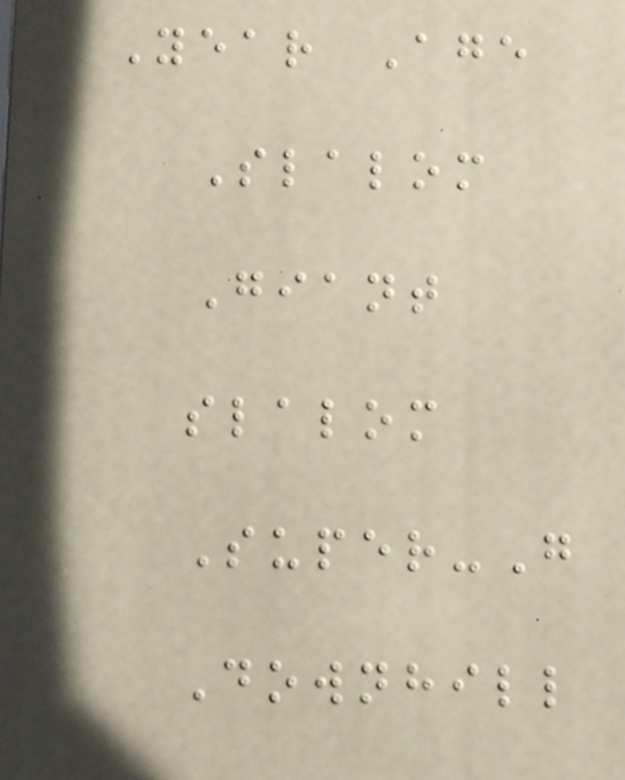Year Age
Slalom
Giant
slalom
Super-G
Downhill
